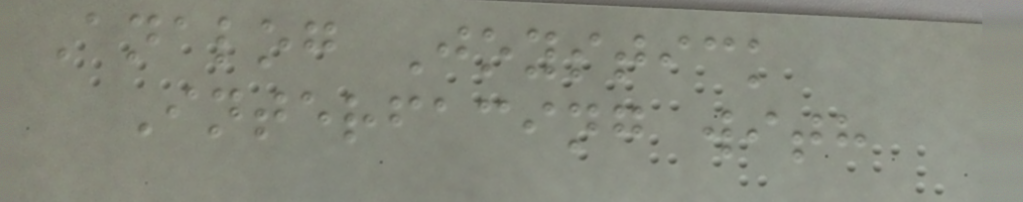Analog Joystick
Interfacing with
